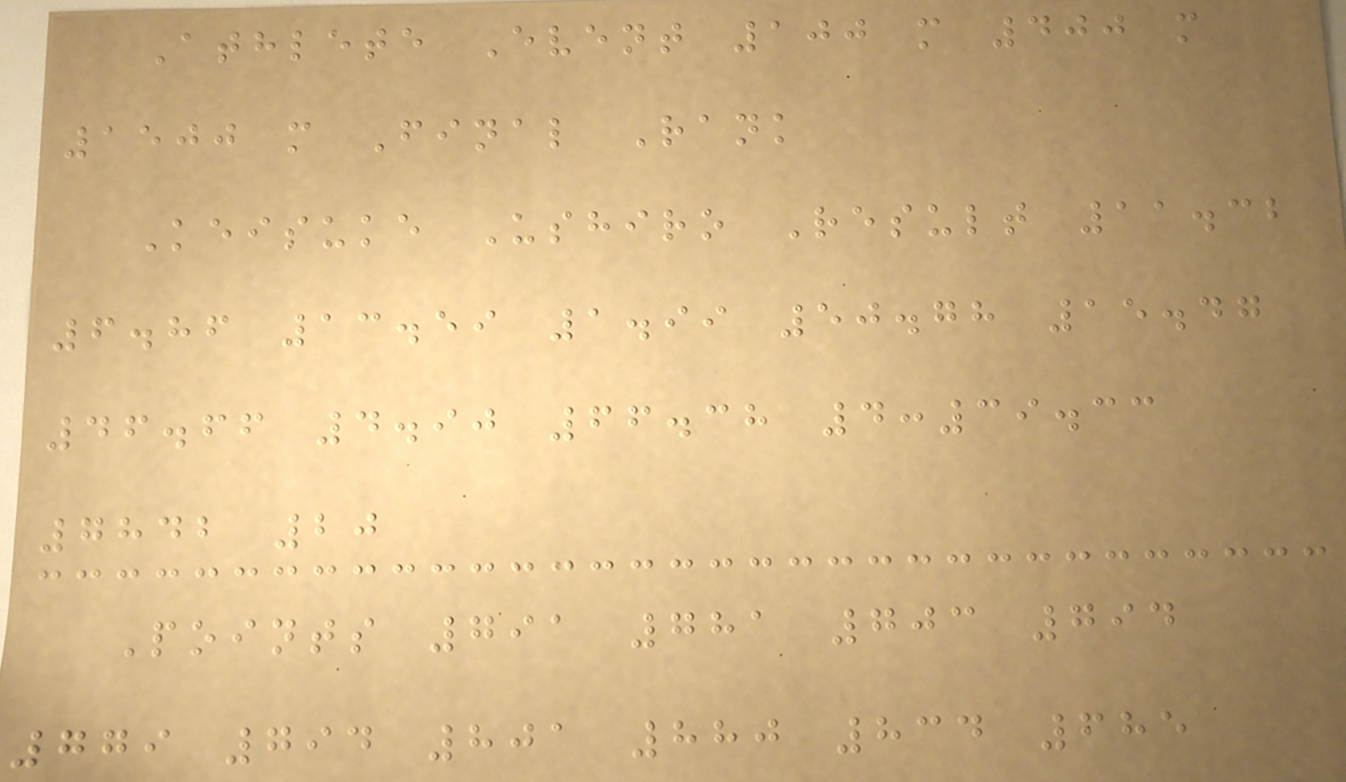Athlete Event 100 m 400 m
1500 m Final Rank
Keisuke Ushiro Result 11.32
6.86 13.59 1.99 50.78 15.47
46.66 4.90 66.38 4:39.33
7842 20
Points 791 781 703 794
779 794 801 880 834 685
